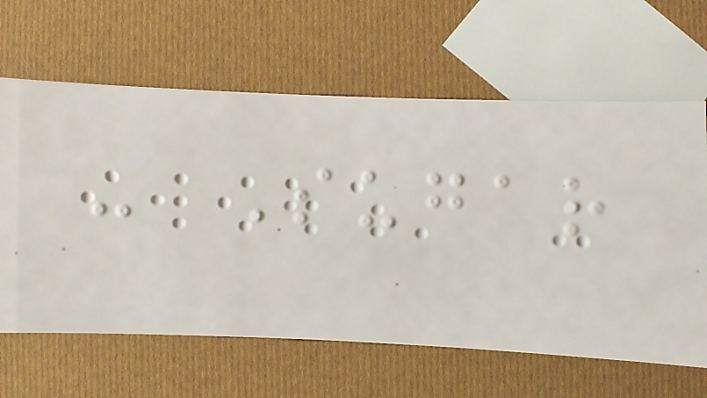- Sugar
